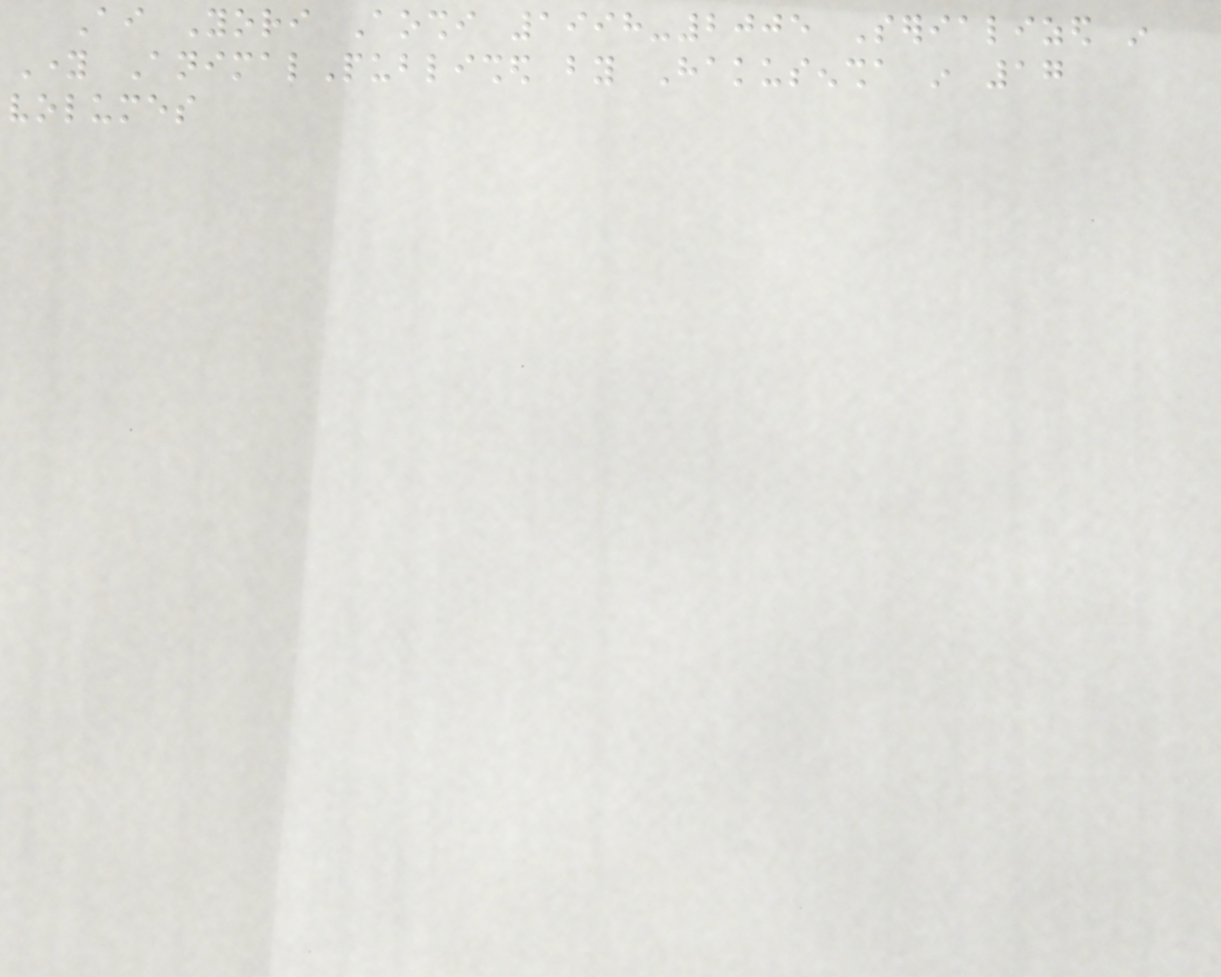Ai Yori Aoshi 1998-2005 Serialized in
Young AnimalPublished by Hakusensha in 17
volumes
